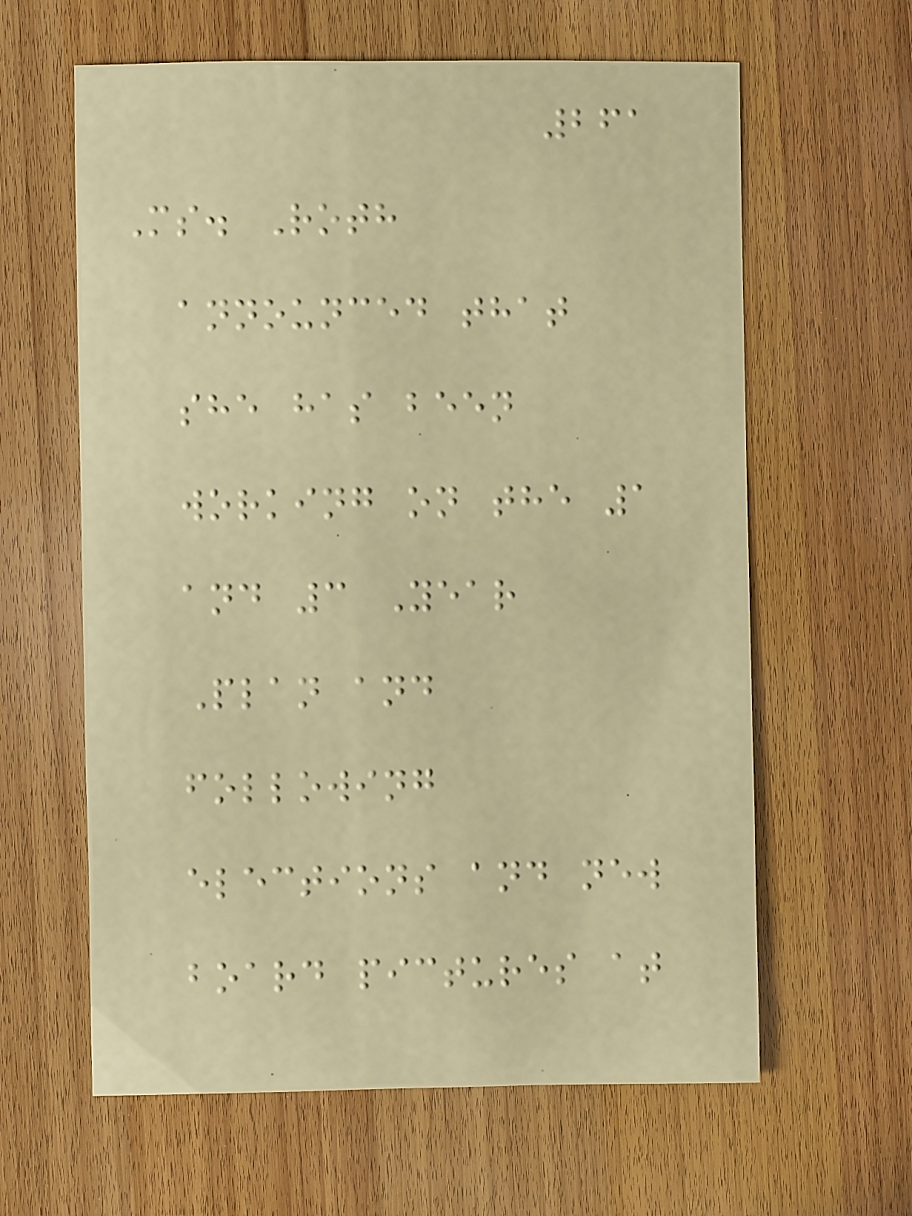261
Ms. Roth
announced that
she has been
working on the 1
and 3 Year
Plan and
following
elections and new
board pictures at
